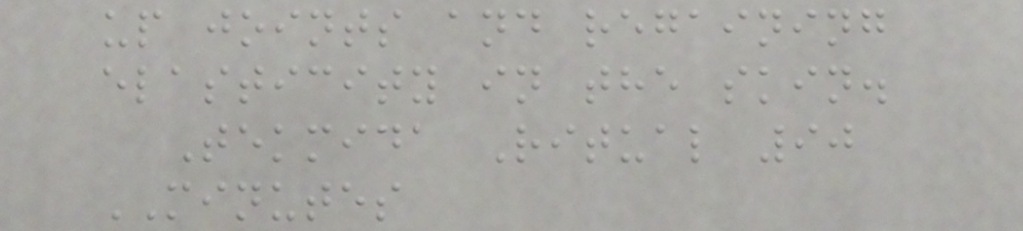up joints and regaining
elasticity in the skin.
Tekmida Ritual 90
MINUTES
